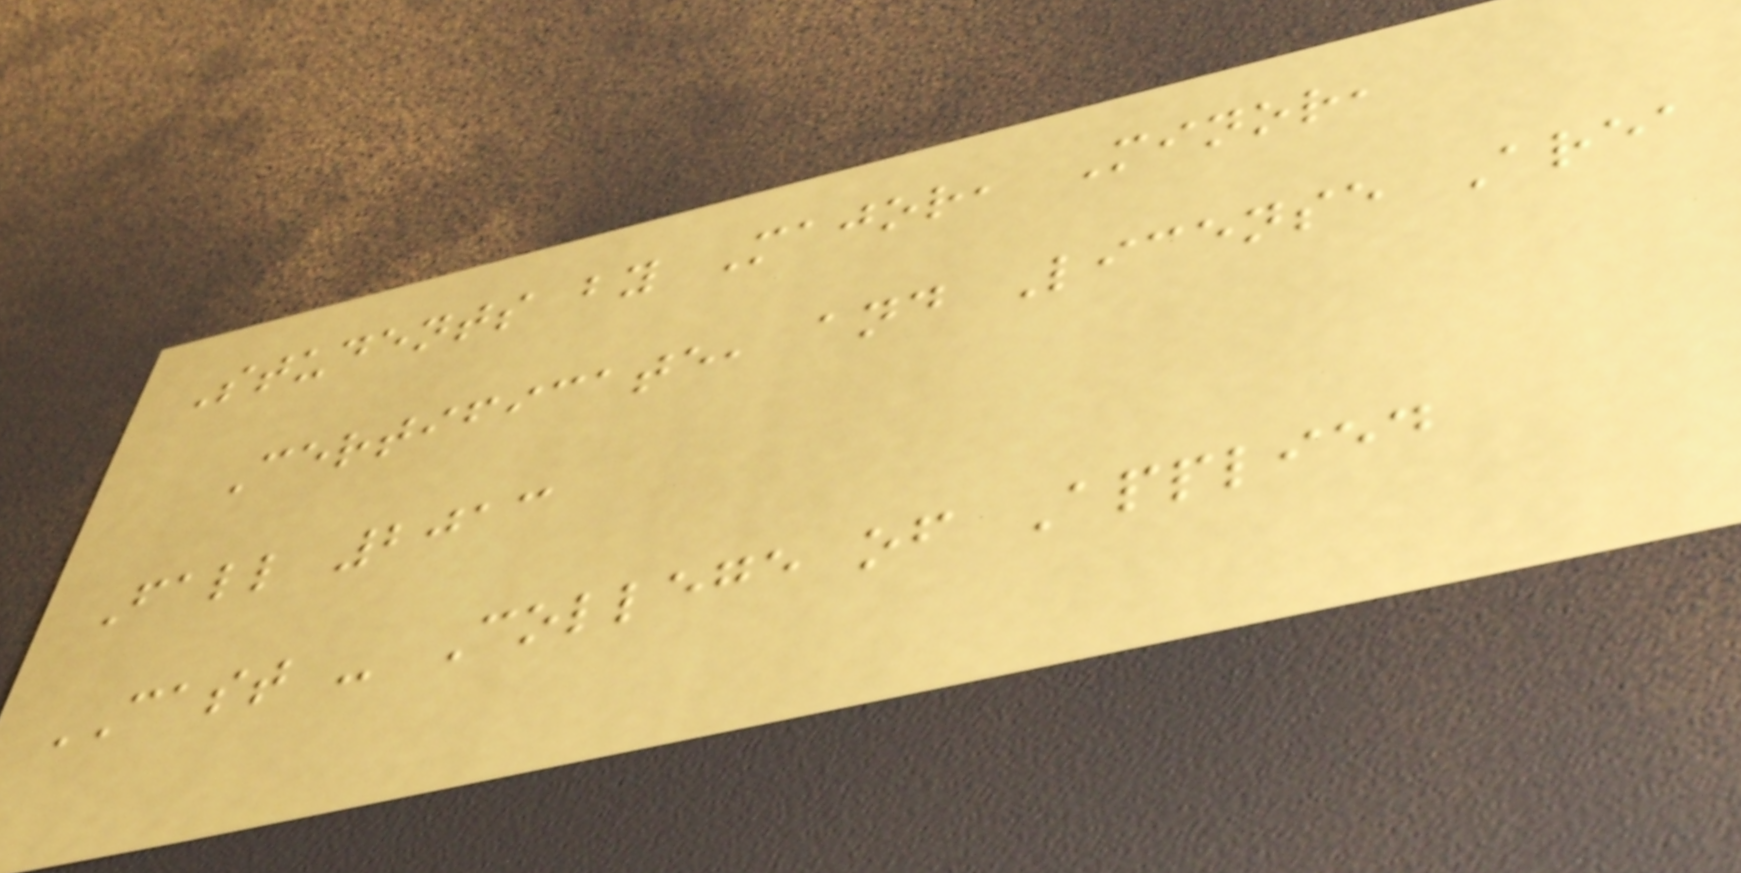Students by Major, Minor,
Certificate, and License Area
Fall 2013
CAST - College of Applied
